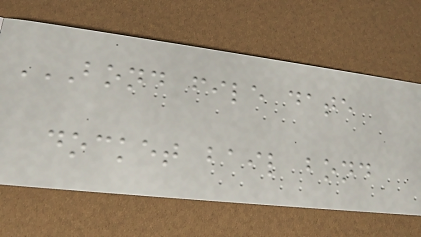BOND FILE DATE
DOCKET BAIL BOND
